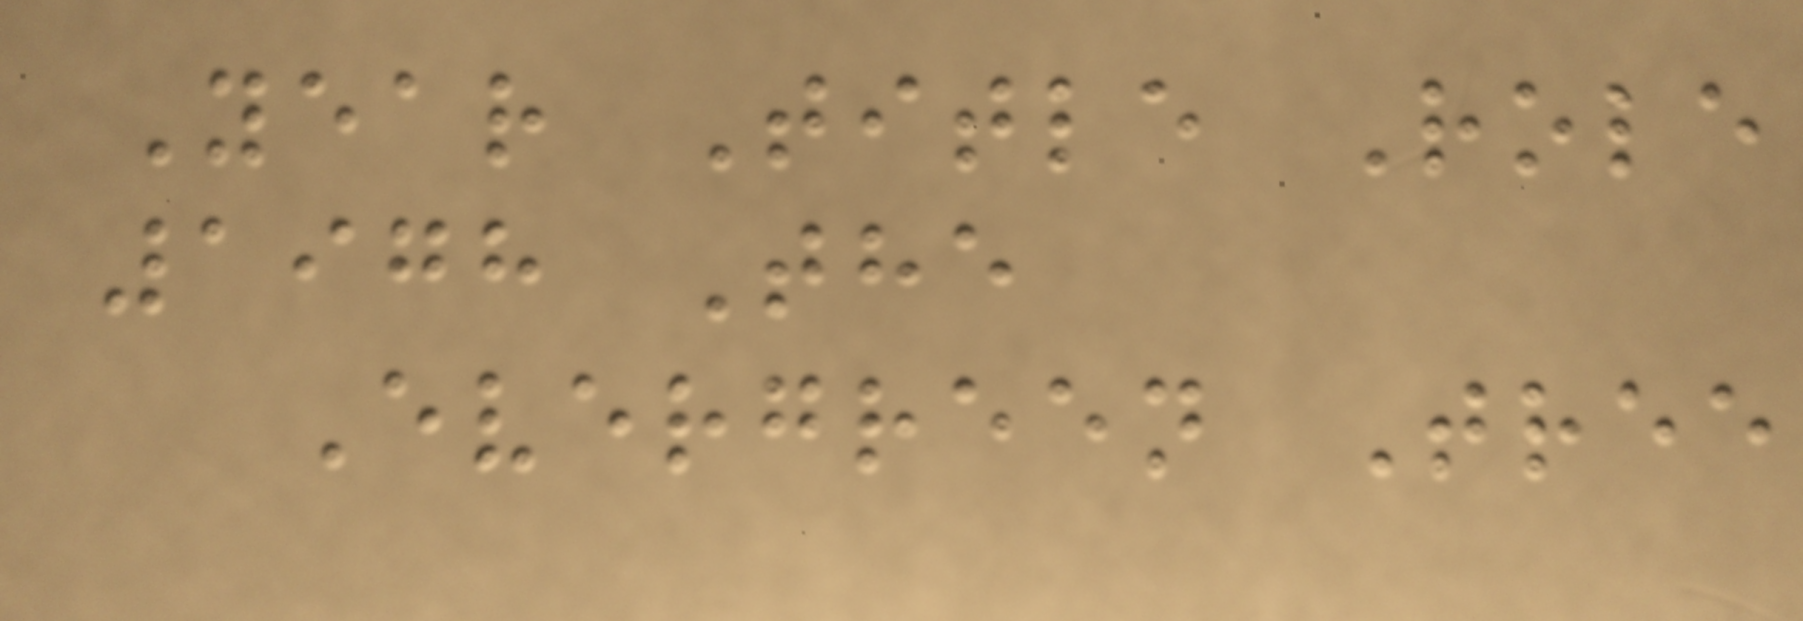Year Title Role
1978 The
Evergreen Tree
